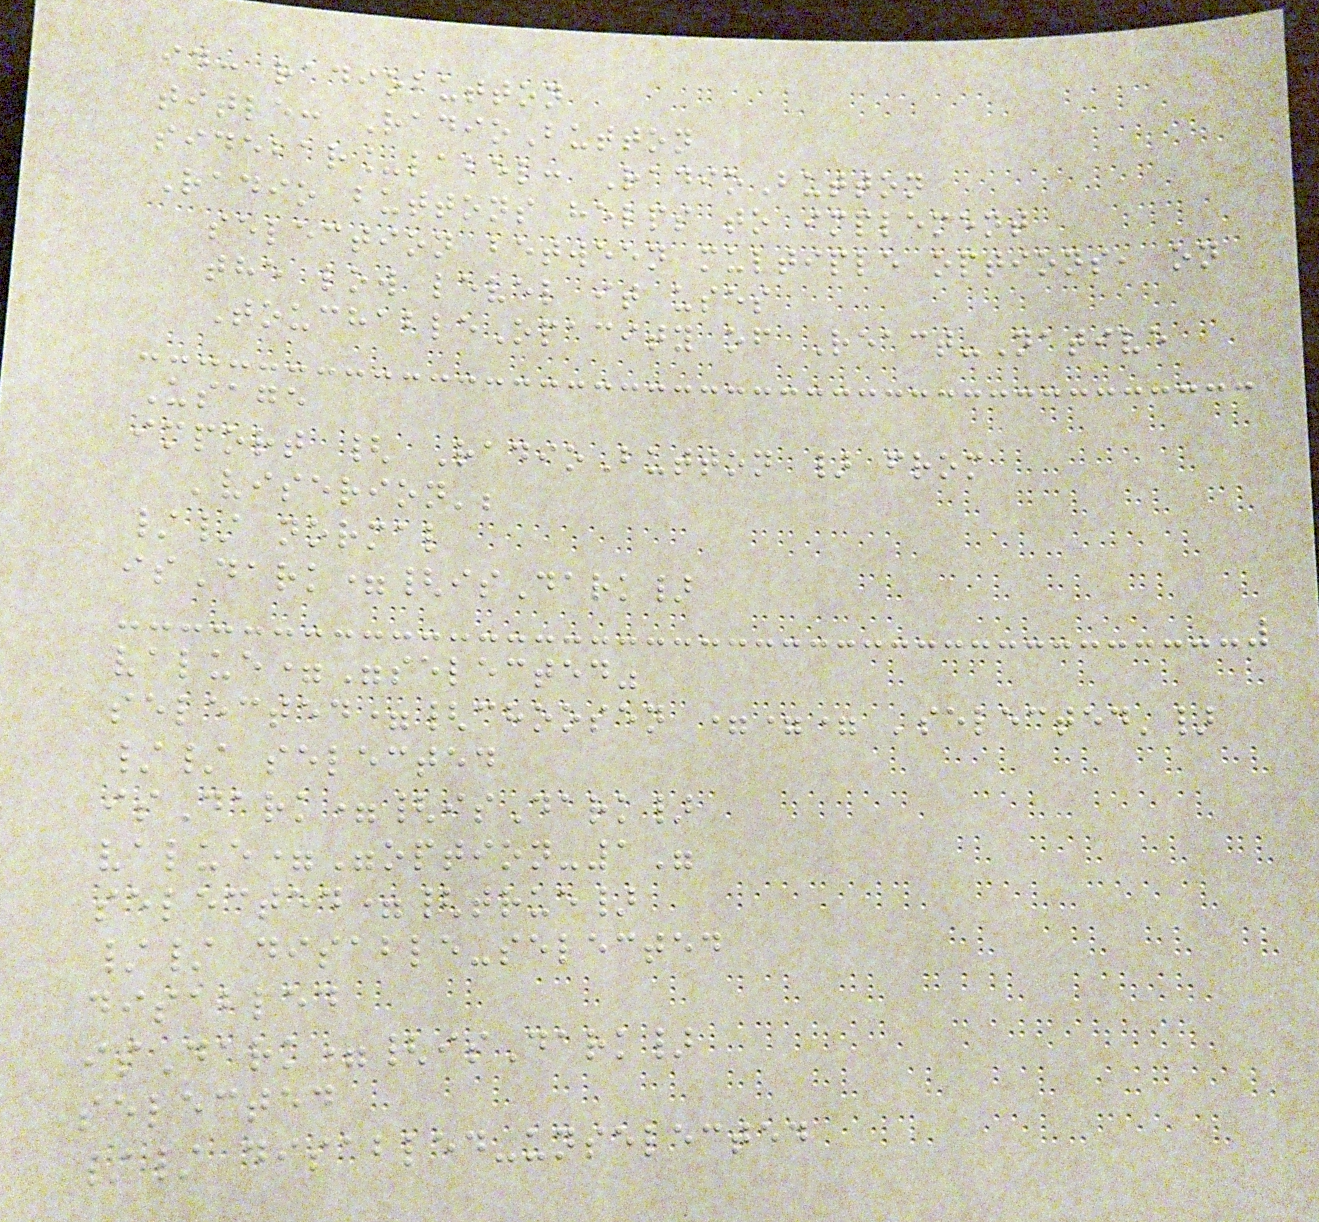id: radiobutton
title: RadioButton
sidebar_label: RadioButton
Radio buttons helps to implement
selection between multiple options, on
the low level it uses
TouchableOpacity of React-Native
Usage
import { RadioButton } from
'viserion';
// normal
isDark={isDark}
value="selected"
selected={choosen === 'selected'}
// selected
isDark={isDark}
value="option-1"
selected={true}
// disable-selected
disabled
isDark={isDark}
selected
// disabled-unselected
